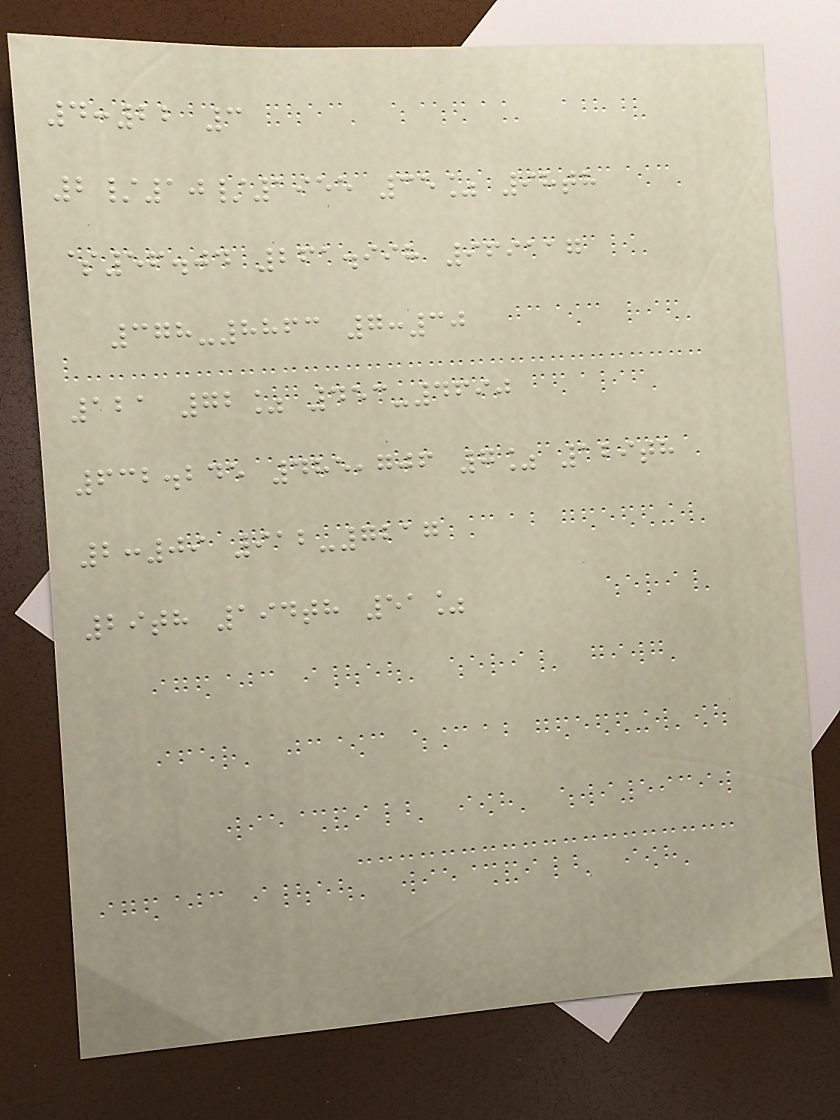4:22 3
2/10/1955 35% 98th
$56.04 261.998 969117
378-8863 7:30
121 72% 453-4690
632.245 485,706 7% 129th
2:09 912-7217
29th 194th 51%
